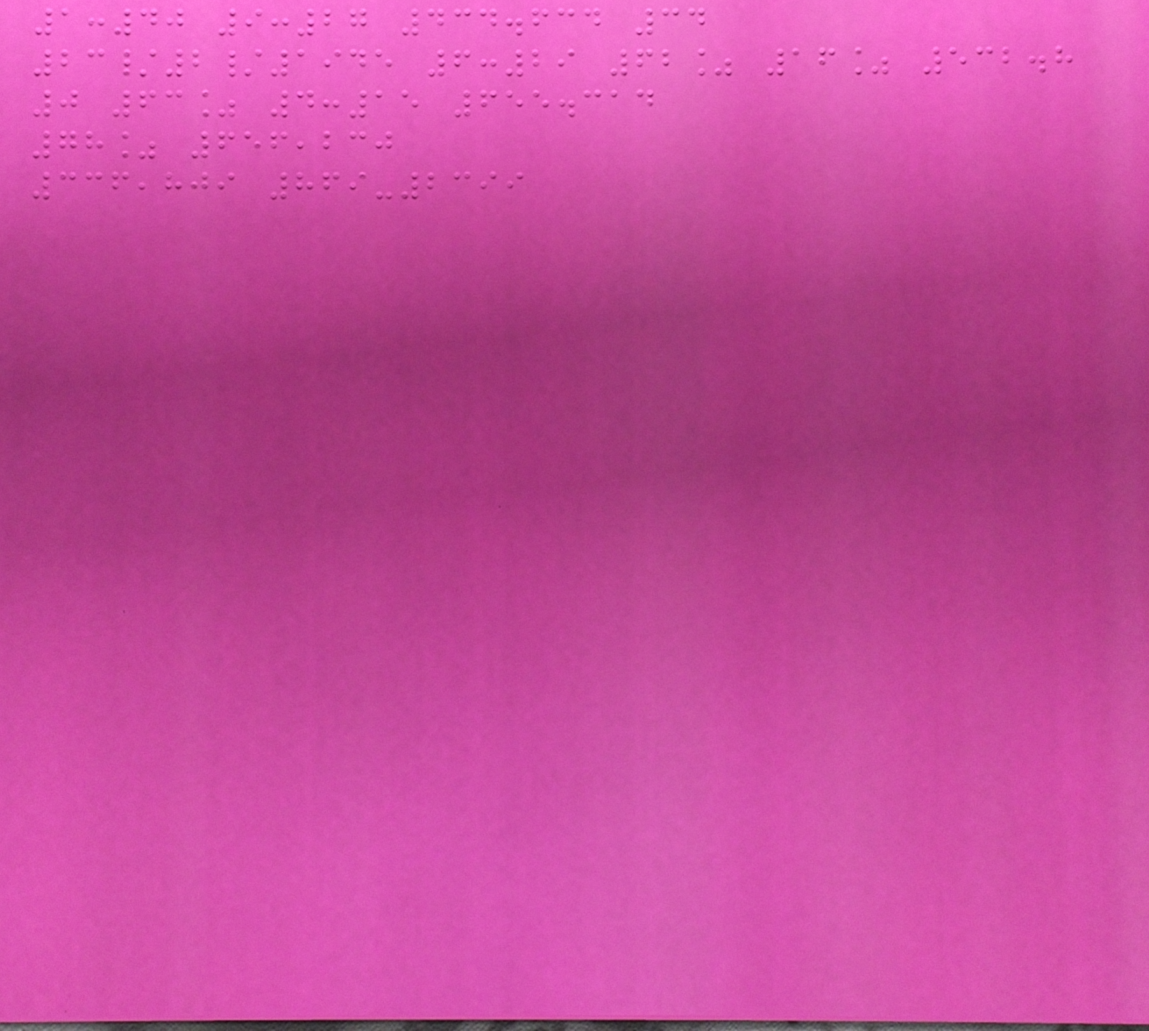1:40 9:27 434.634 34
23/2/1945 6:29 62% 16% 532.8
0 63% 4:15 655.314
78% 656,230
336,809 869-2399
